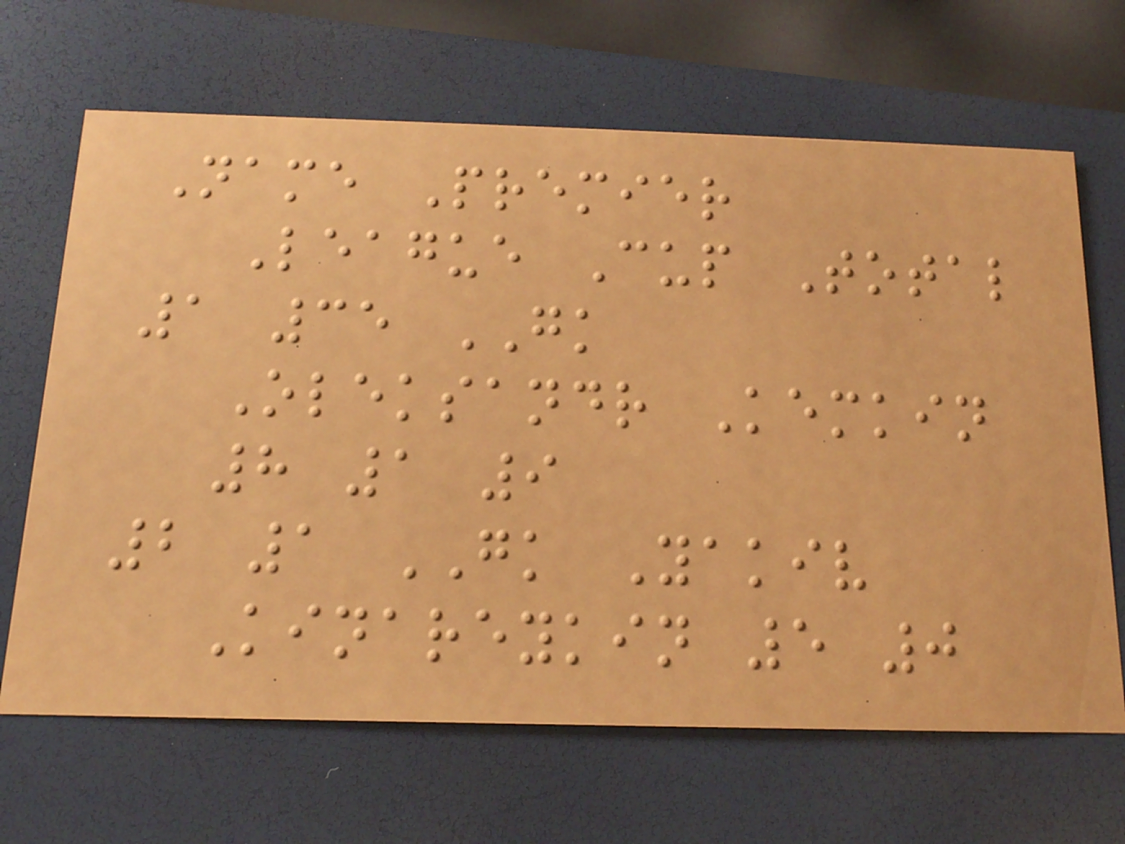Name Premier
League Cup Total
1 35 GK
Oleksandr Kemkin
8 1 9
2 1 GK Yakiv
Kinareykin 5 0
